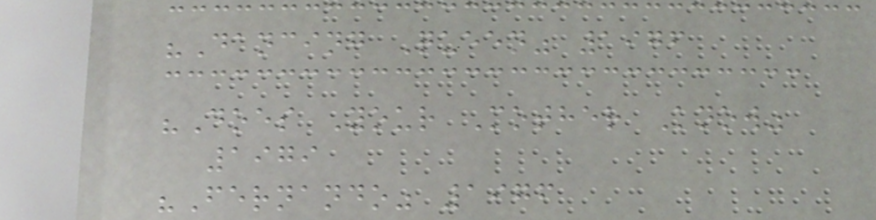"Dancing Queen" 1976
"Does Your Mother Know"
1979
"Fernando" 1976
